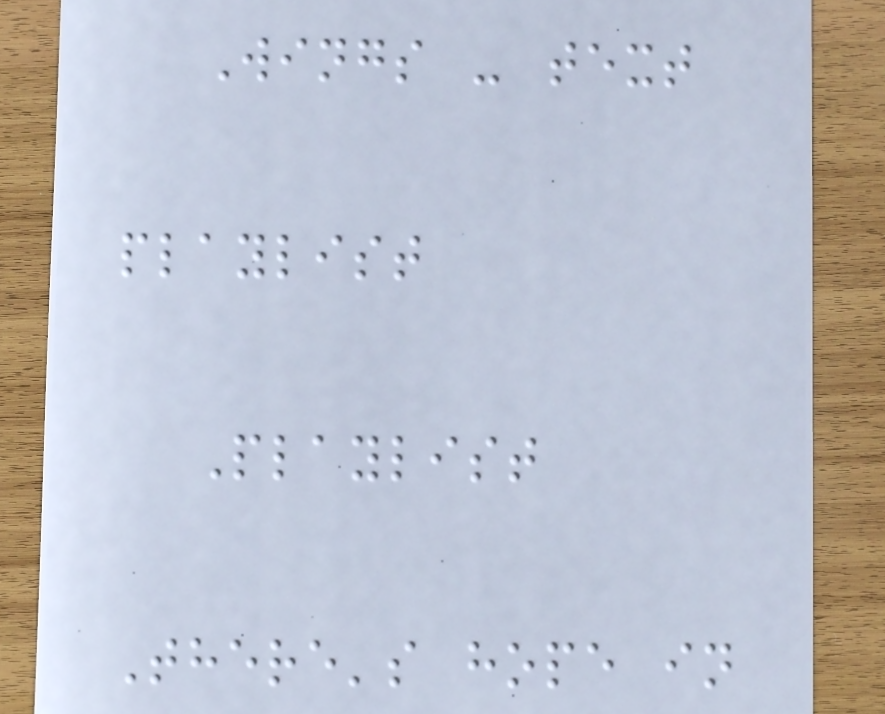Wings - text
playlist
Playlist
There's hope in
